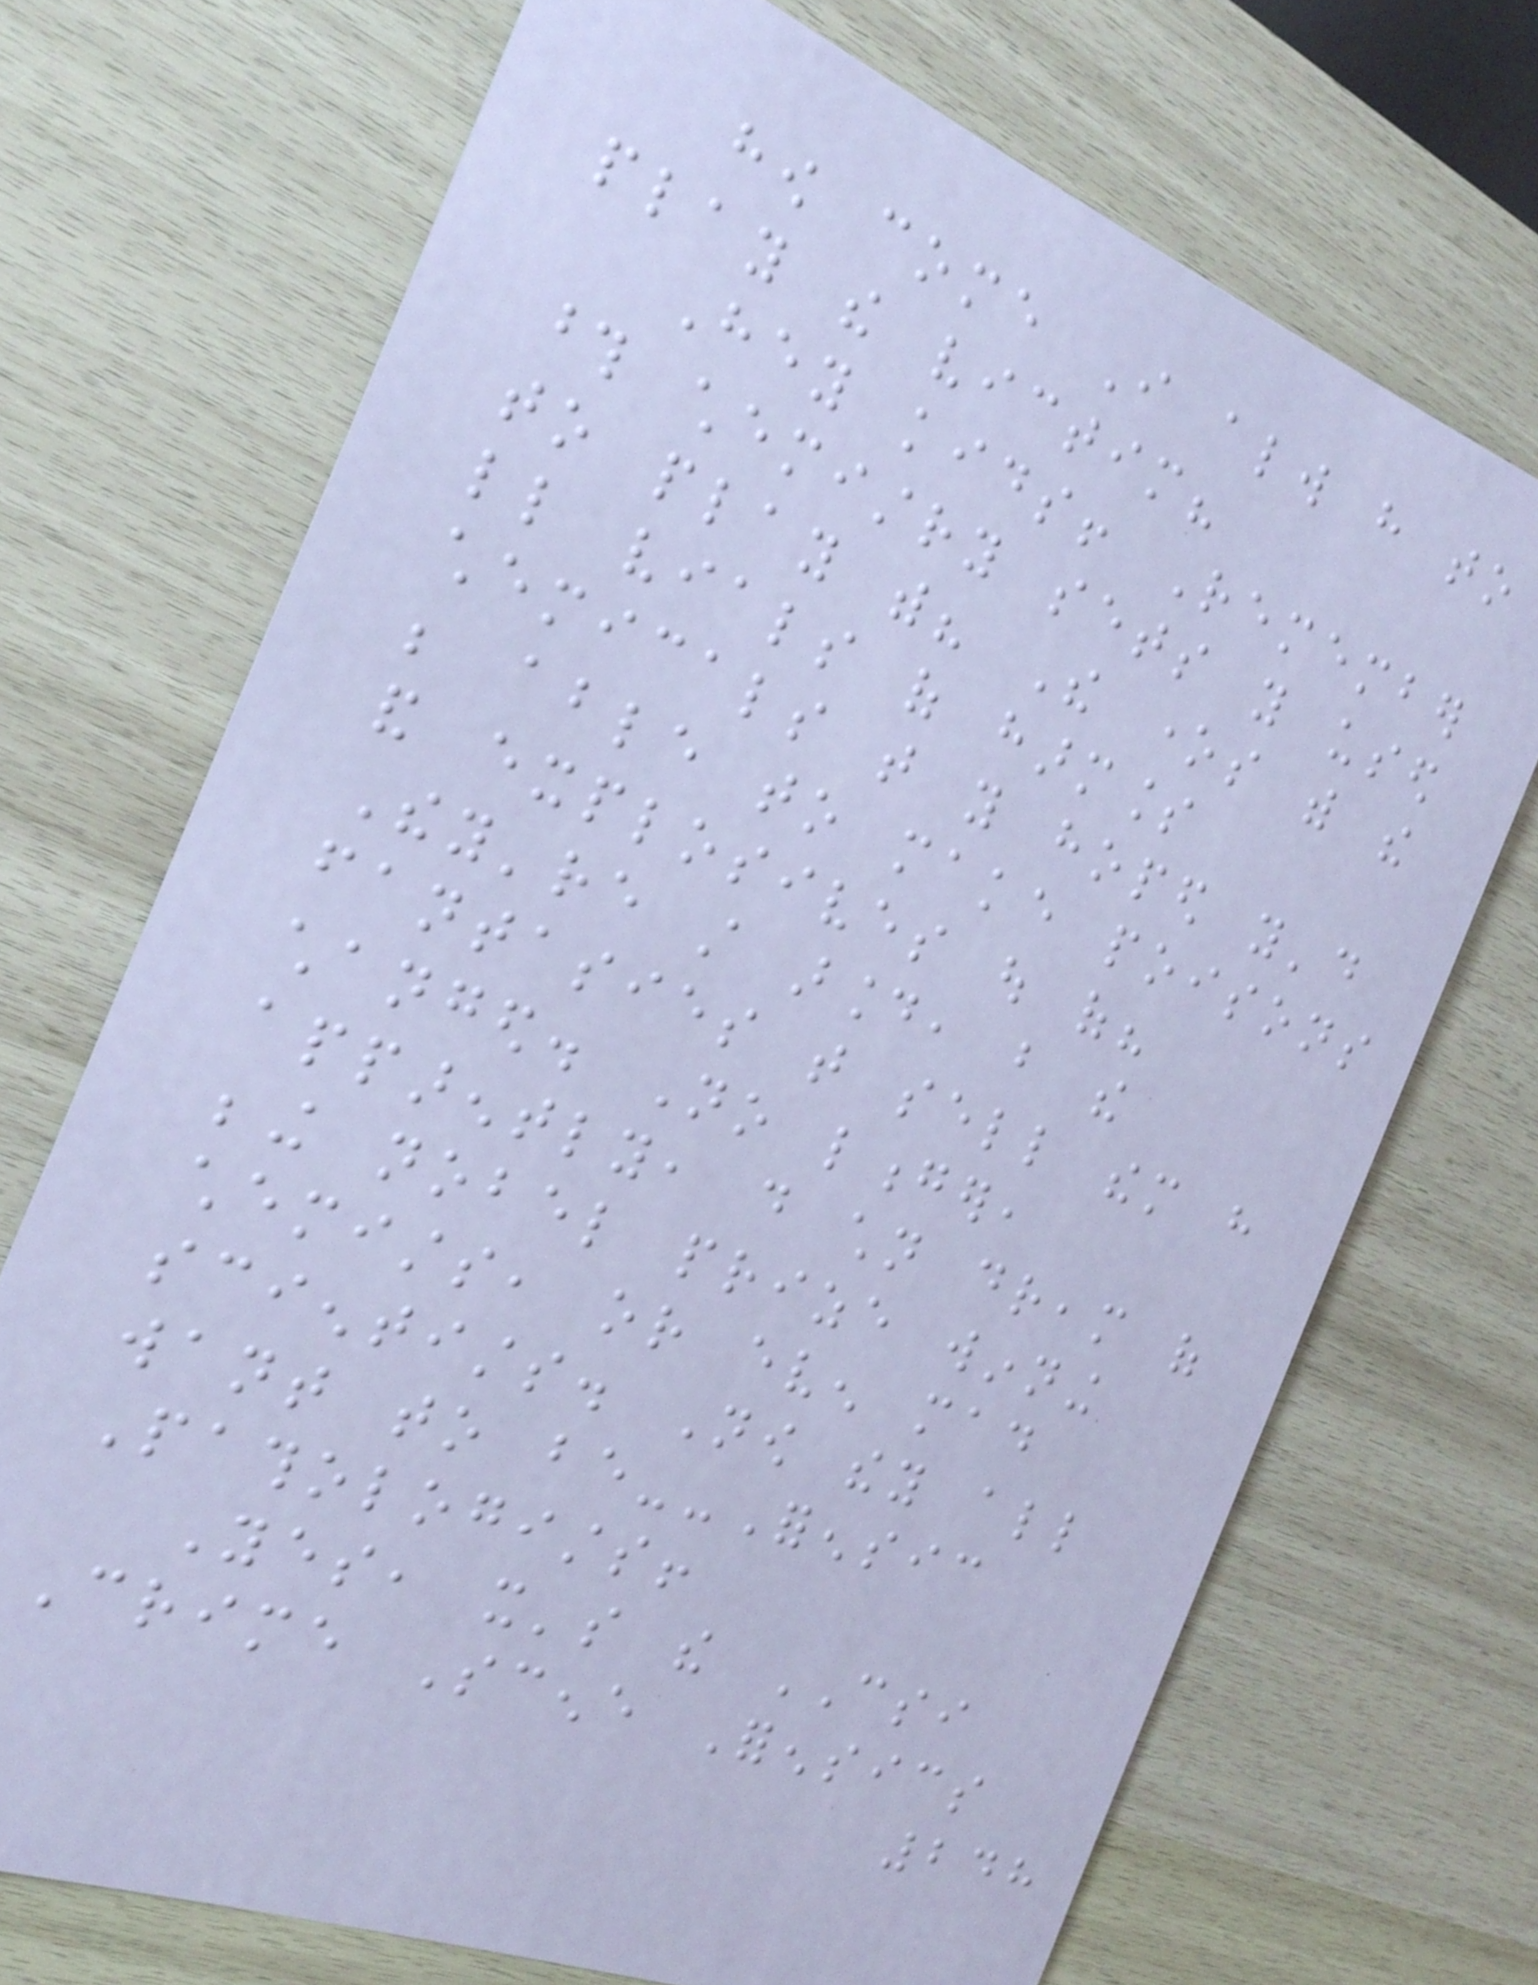how come I always have to
play the victim?
Hey kids! Remember
those chemistry sets you used
to play with? The ones with the
little vials of harmless
chemicals that you hoped you'd
be able to make poisons
and explosives out of?
They're still around, but the
fantasies that sell them have
changed. No longer,
apparently, do children dream of
being nobel prize winning
chemists, or even mad
scientists. Now they all
want to be--Forensic
Pathologists!
Yes, it's the CSI
Crime Scene Forensics
248
